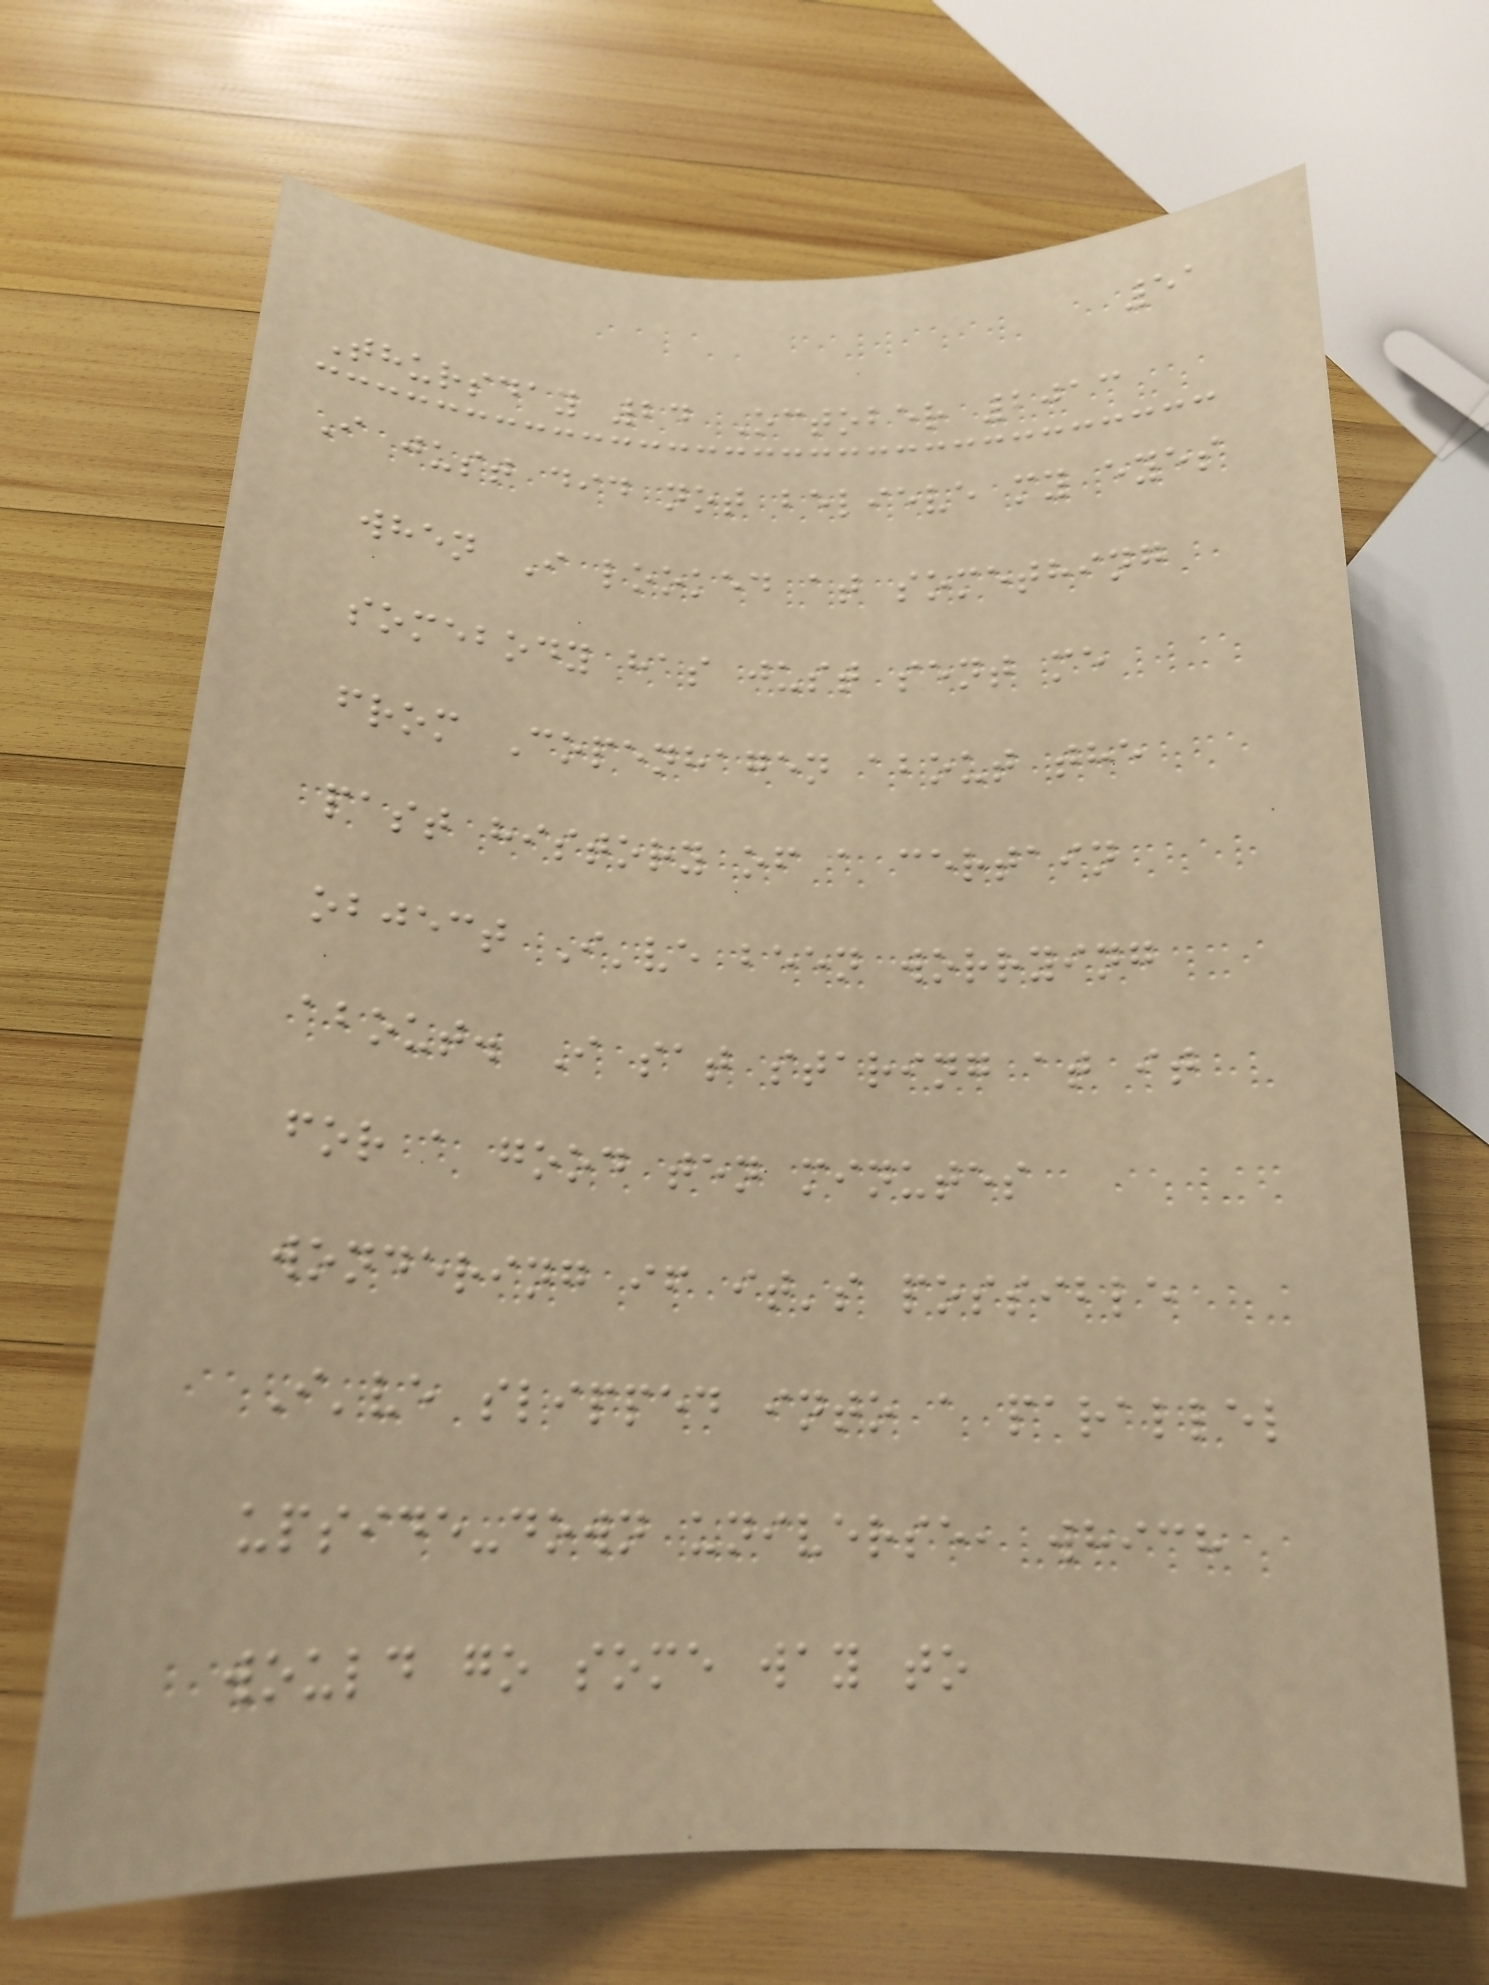51
Thursday 24 October 2013
I just did not believe my eyes
when I looked at something
somebody has just sent me
from Copenhagen about the
past history of a certain
object I've been worrying
about. I sat staring at it
for a good ten minutes
wondering if it's possible
I've slipped into a parallel
upside-down universe, which
would go some way to
